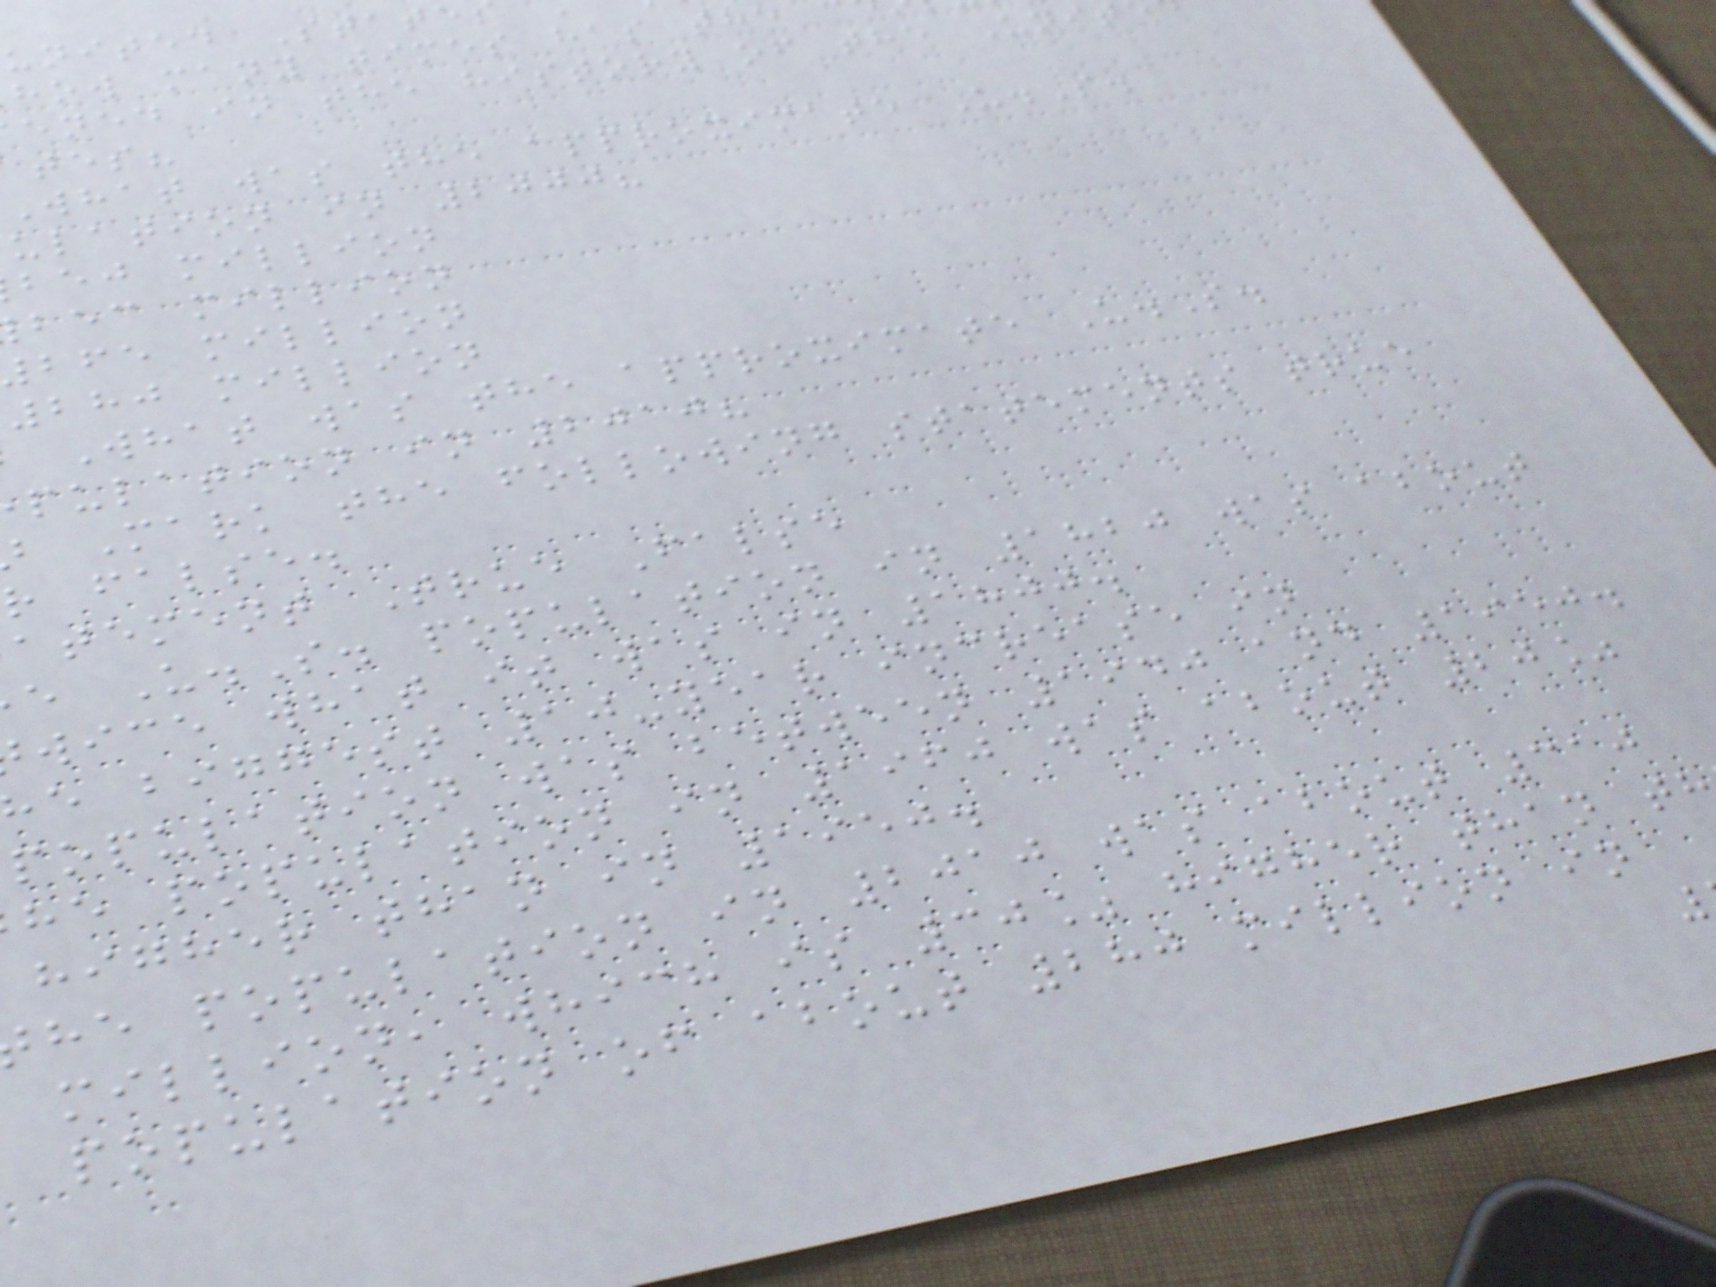united State
how many times has the
ened in the history of the Unit
tes?
what was the approximate U.S.
ulation in 2000?
bej million
bec million
bfe million
280 million
What was the approximate U.S.
pulation in 2010?
Mark the following statements true
r false.
atement True False
e U.S. population in 1820 was about
wice what it was in 1800.
e biggest 10-year increase in
population was between 1940 and 1950.
he population in 1960 was about 20%
higher than in 1950.
he population in 2010 was about 310
million, which is 30% higher than t
population of about 280 million in
